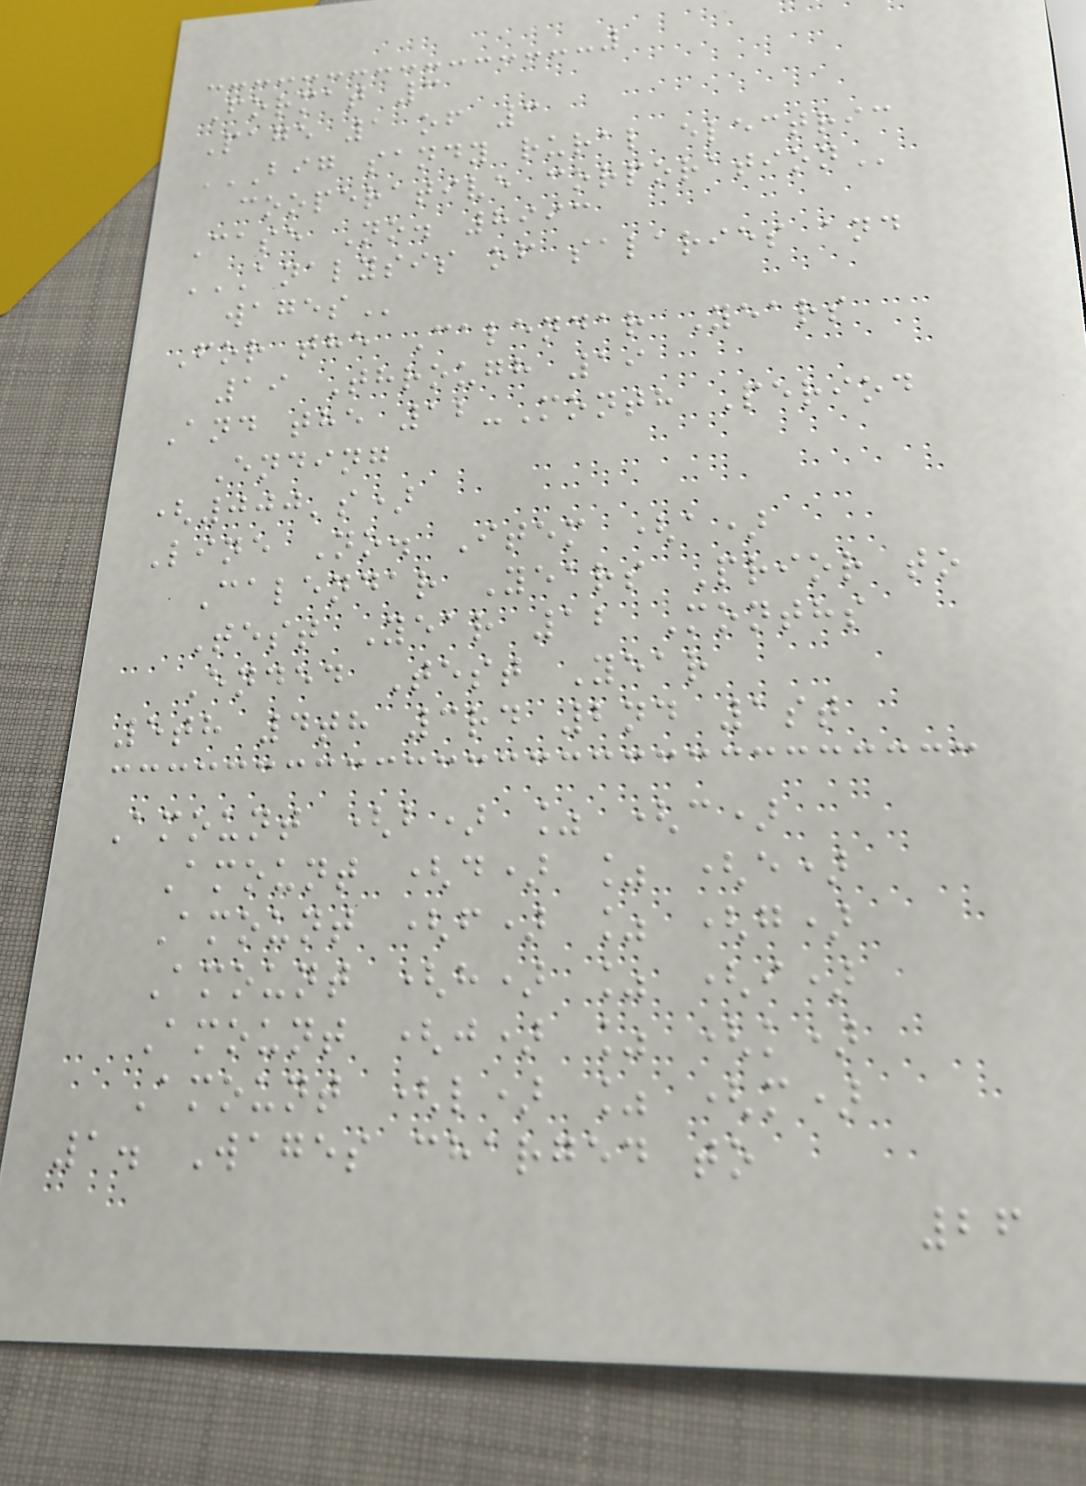Format 3
Page 1 of 3
BIG SANDY RURAL ELECTRIC
COOPERATIVE CORPORATION
Case No. 8993
ANALYSIS OF SALARIES AND
WAGES
For the Calendar Years
19 Through 19
And the 12-Month Period
Ending
(000's)
Line No. Item (a)
Calendar Years Prior to
Test Year 12 Months
Ended Test Year
5th 4th 3rd 2nd 1st
Amount (b) % (c)
Amount (d) % (e)
Amount (f) % (g)
Amount (h) % (i)
Amount (j) % (k)
Amount (l) % (m)
1. Wages charged to
26
